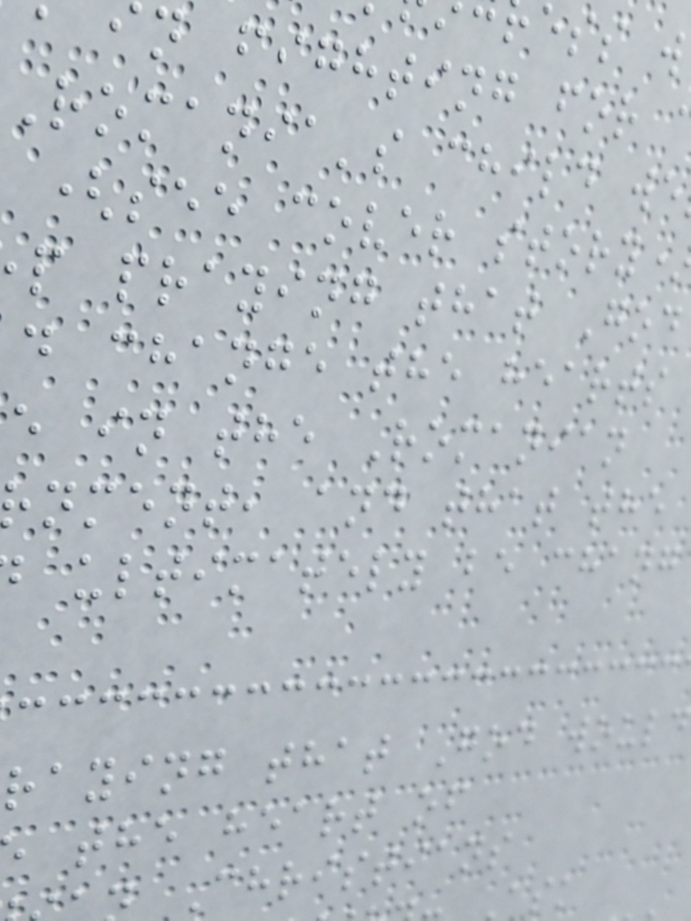n fighting for
Romania's child we
(see cover story
p praying that God
d change the hearts
e in the Romanian
nment, and that the
ultimately be chang
raying that God would
the heart of
Christians
